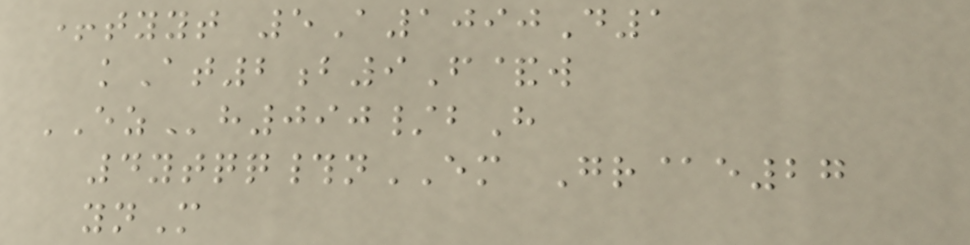+tyyt 5A1090D1
kAt2b9F&w
EZh090/bH
4ytqq#nEM Gr@e27
ynM
